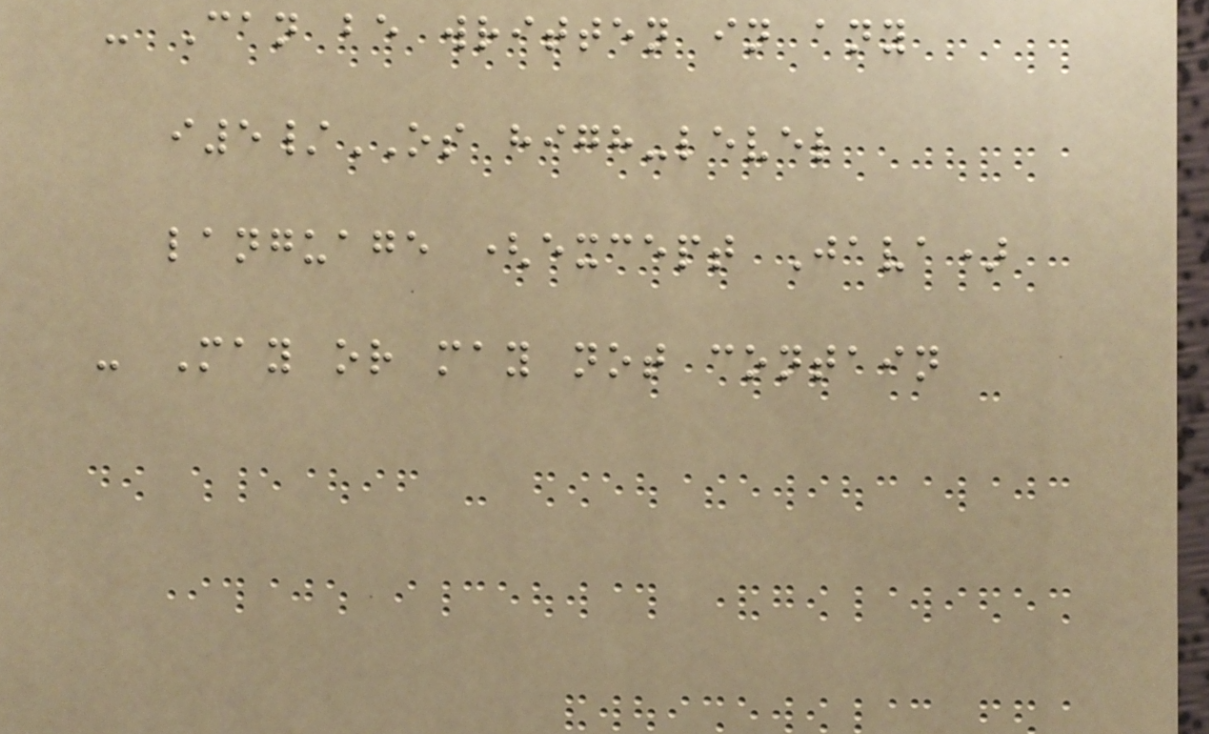- Can be written in any
i5/OS high-level
language (except Java)
- May or may not contain
